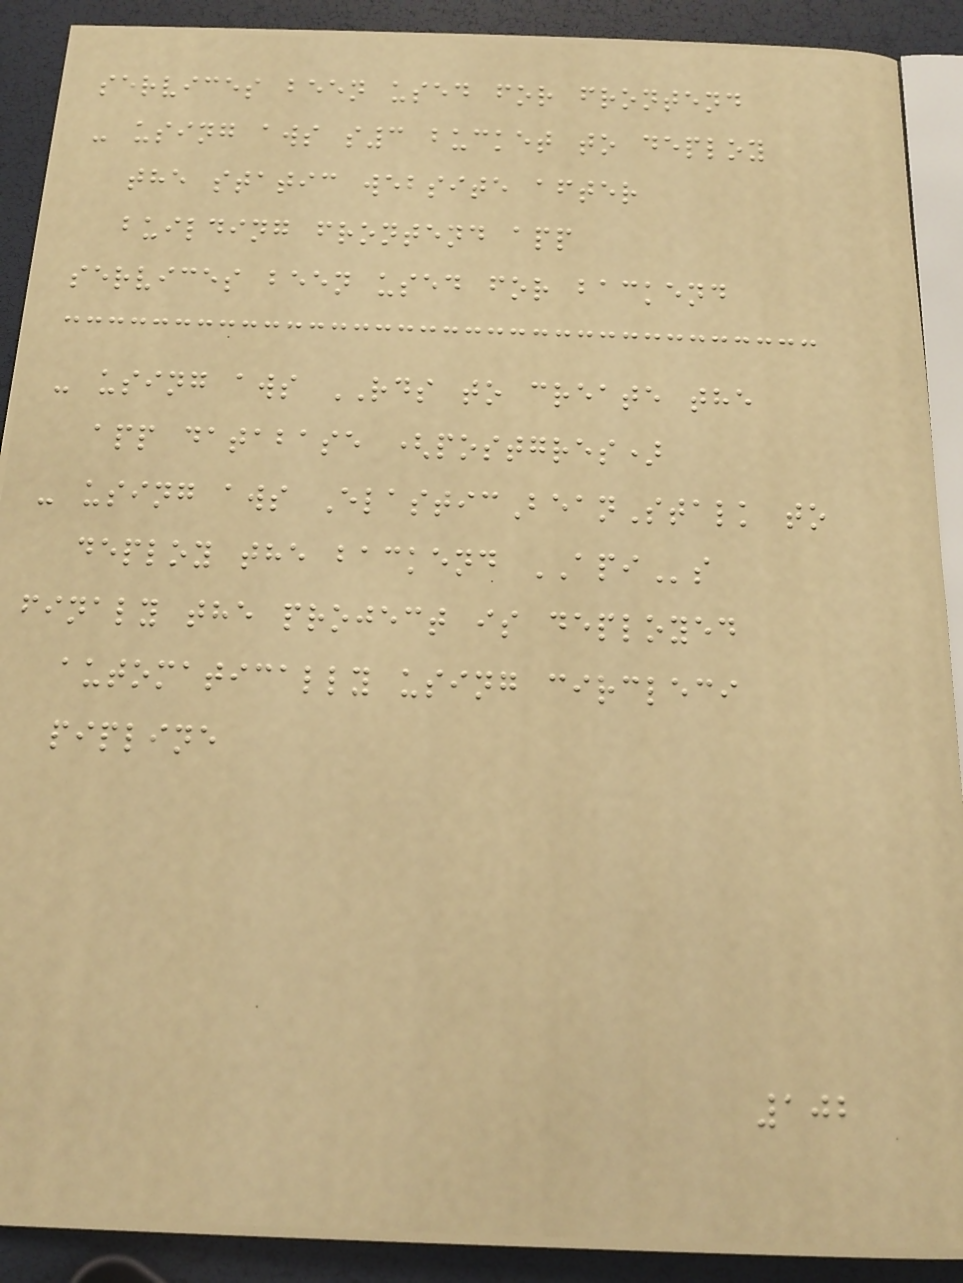services been used for frontend
- using aws s3 bucket to deploy
the static website after
building frontend app
services been used for backend
- using aws RDS to create the
app database (postgres)
- using aws ElasticBeanStalk to
deploy the backend APIs
finaly the project is deployed
automatically using circleci
pipline
102
